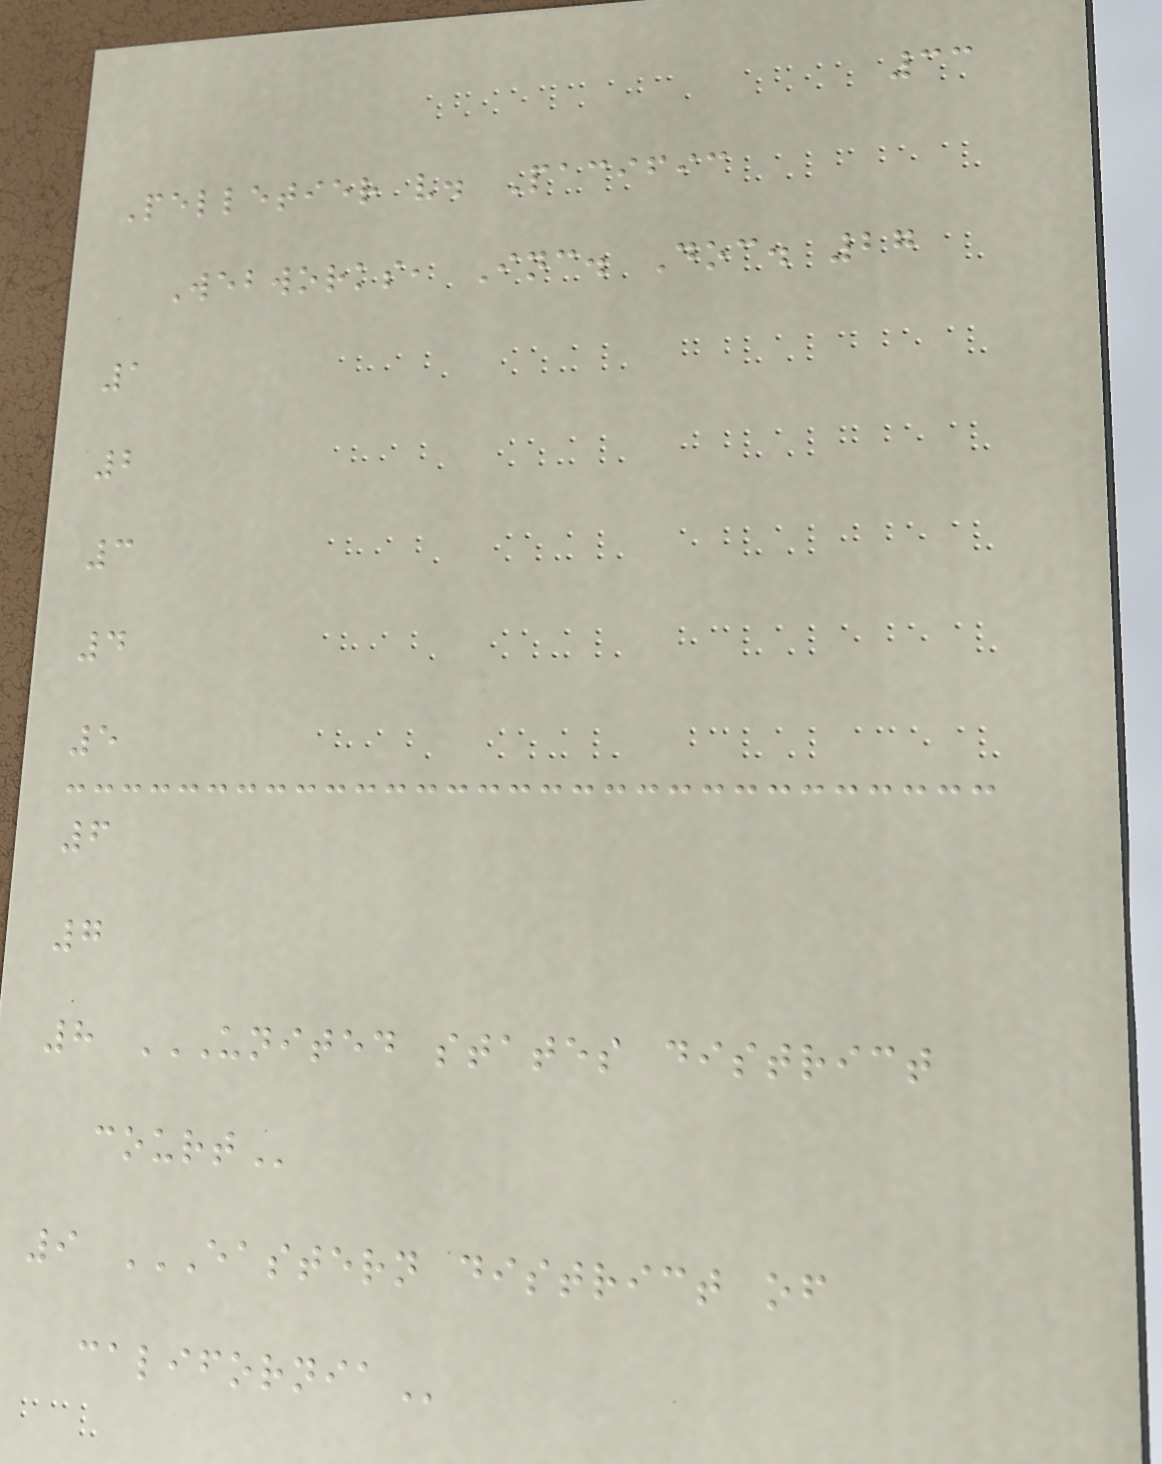33
Pelletier v. Pacific
Webworks, Inc. Doc. 27
1
2
3
4
5
6
7
8 UNITED STATES DISTRICT
COURT
9 EASTERN DISTRICT OF
CALIFORNIA
